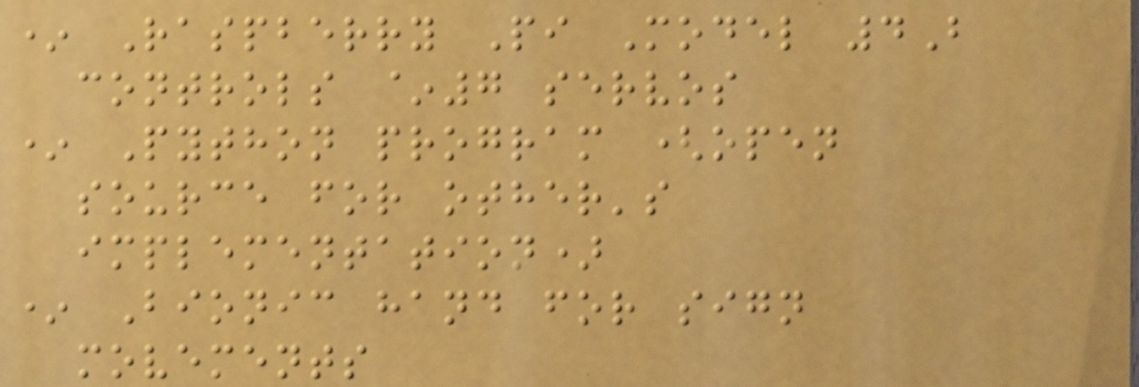* Raspberry Pi Model 4B
controls ~7 servos
* Python program (open
source for other's
implementation)
* Bionic hand for sign
movements
